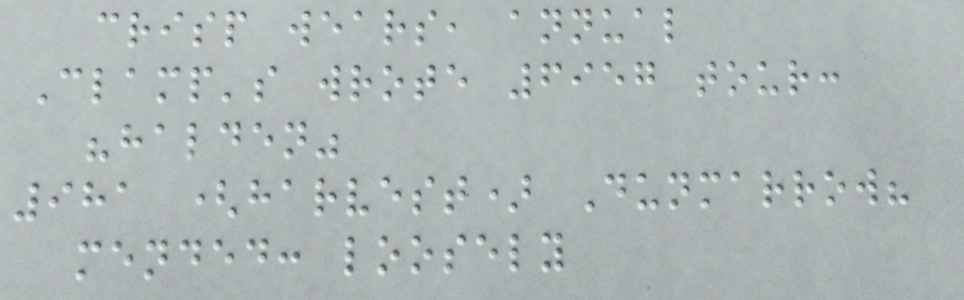crisp wears, annual
Clamp's wrote 6957 tour:
"halden"
981 (harvest) Dunmarrow?
mended: loosely
